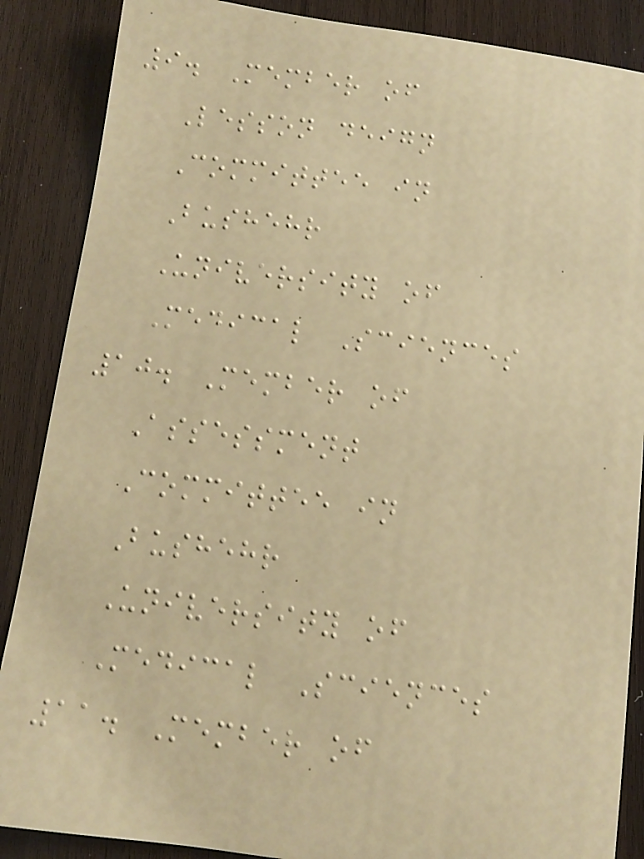9. Member of
Lesson deign
Committee in
Bushehr
University of
Medical Sciences
10. Member of
Assessment
Committee in
Bushehr
University of
Medical Sciences
11. Member of
